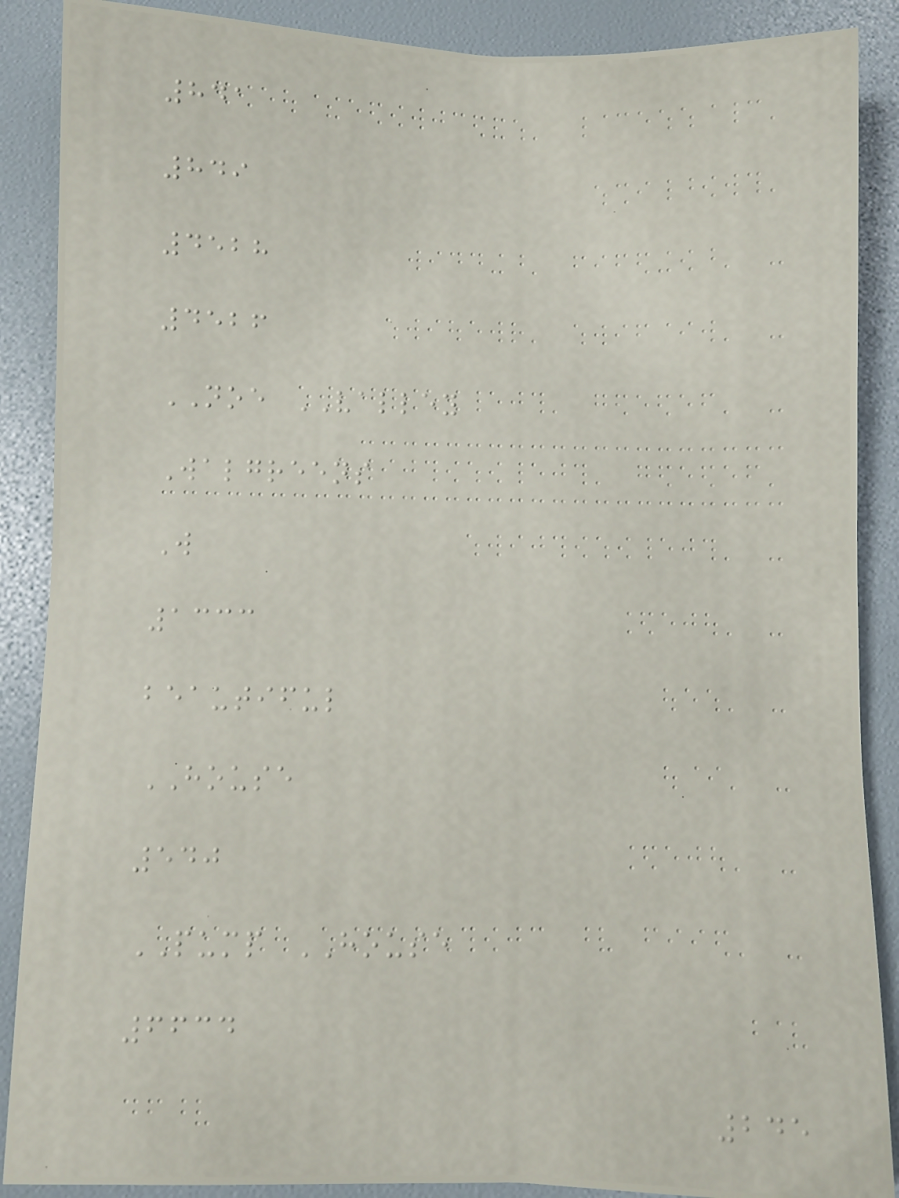841
849
4528
4526
NOE VALLEY
Walgreens
W
1333
beautiful
HOUSE
540
PUMP HOUSE
6634
245
